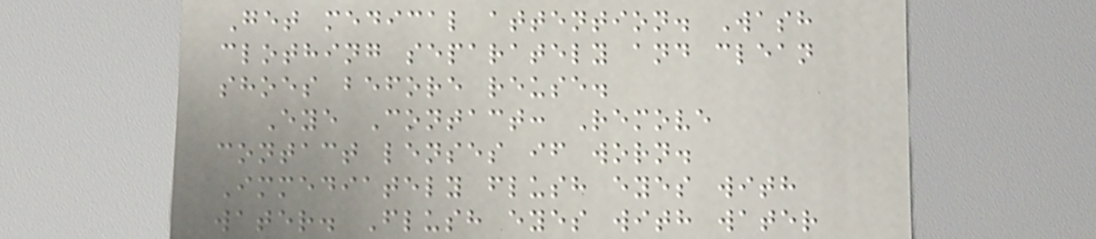Get medical attention. Wash
clothing separately and clean
shoes before reuse.
Eye Contact: Remove
contact lenses if worn.
Immediately flush eyes with
water. Flush eyes with water
